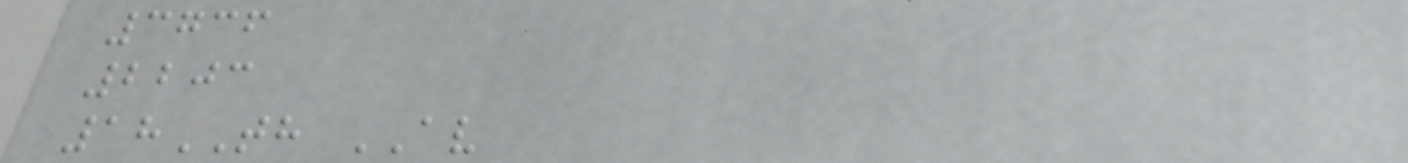3736
2203
18TH AV
